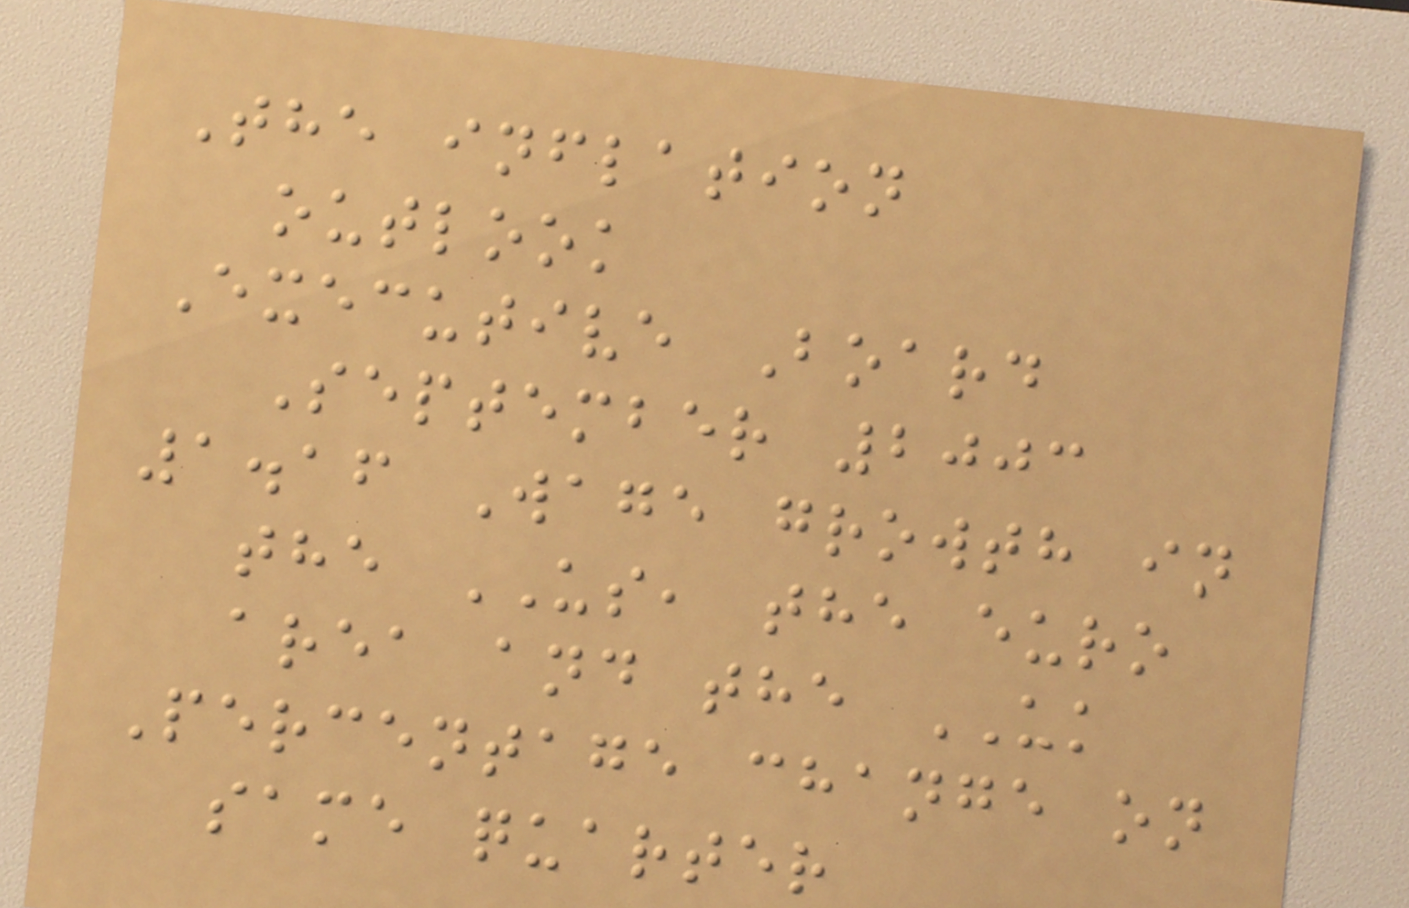The inflation
outlook
Executive Board
September 2003
1.16 Wage growth in
the US, the euro
area and the UK
Percentage change on
same quarter
